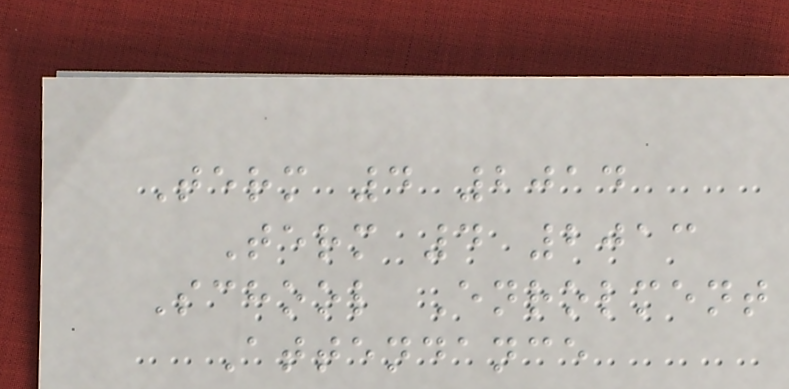Term 4 2014
Term 4 2013
School Enrolment
Attendance
